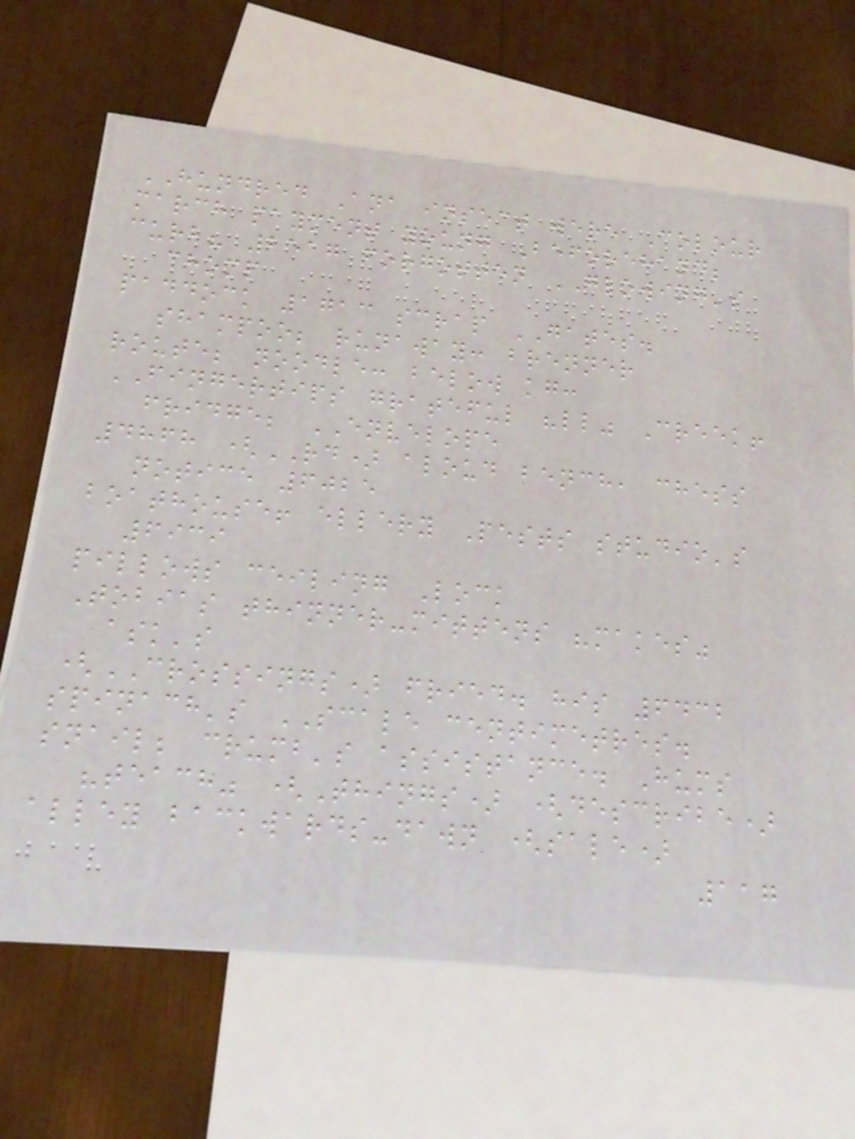HUNDRED Ana insect were Colour
march payment young Beforehand;
curb? 2517 forgotten GLOWING's
chomp
paddock 1713 scrap GATES.
shampoo; runaway: brenner
route; noodle: below kg:
FINGERTIPS grateful "ll" Creek!
fridge; ENVELOPE
4868 (RD) aloud bench, chess
notice 6025
boathouse! ellery Pests studio's
6939
pillows ceiling Lock
Tobias thinner-mittens "makes"
ask's
(CROSSINGS) fried. his 6432
spinach's SCALE centimetres.
snail; crumb's assistance. Hums
"teach" (Things) (describe)
alley backwards-dawn (sale)
117
